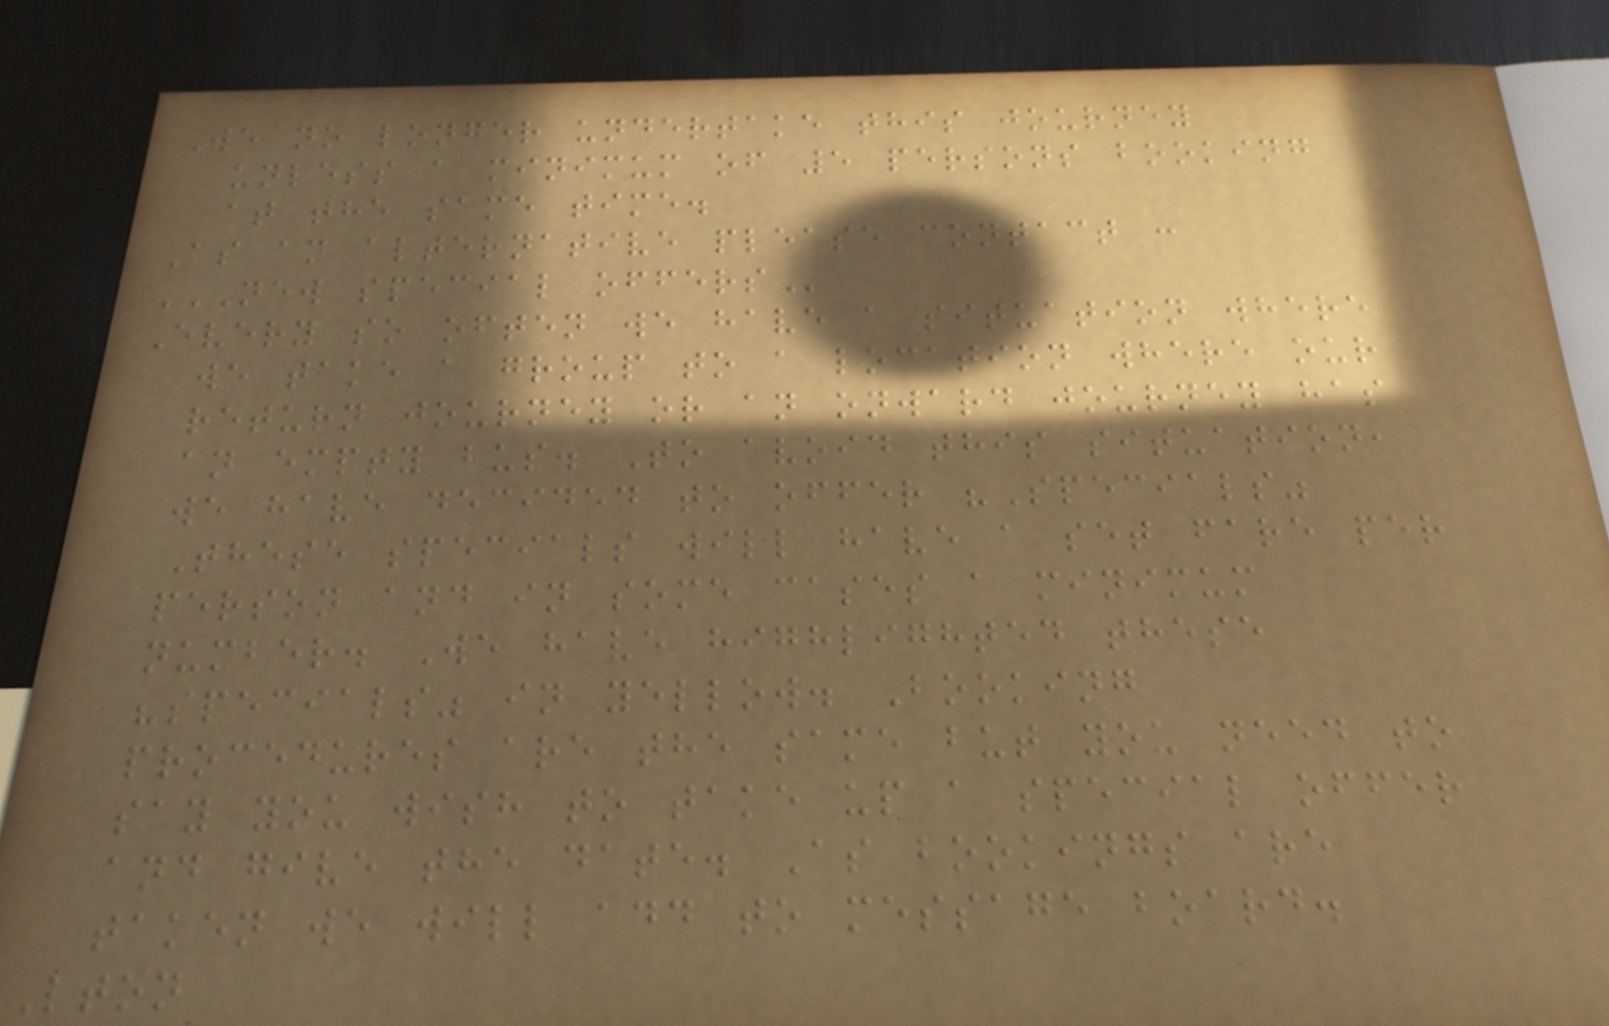We no longer undertake this journey
unless a minimum of 5 persons booking
at the same time.
As an alternative please contact :
NEW SPECIAL OFFERS
Every so often we have a situation where
we take a group to a location where our
return journey or an onward journey has
an empty bus. To avoid this situation,
we have decided to offer "Specials"
These specials will have a set fare per
person and in some cases a minimum
number. We have highlighted these
"specials" in yellow. Booking
procedures are the same but you need to
say you wish to take up a special offer
and give the date. As bookings are
taken we will add to message board.
Lton
